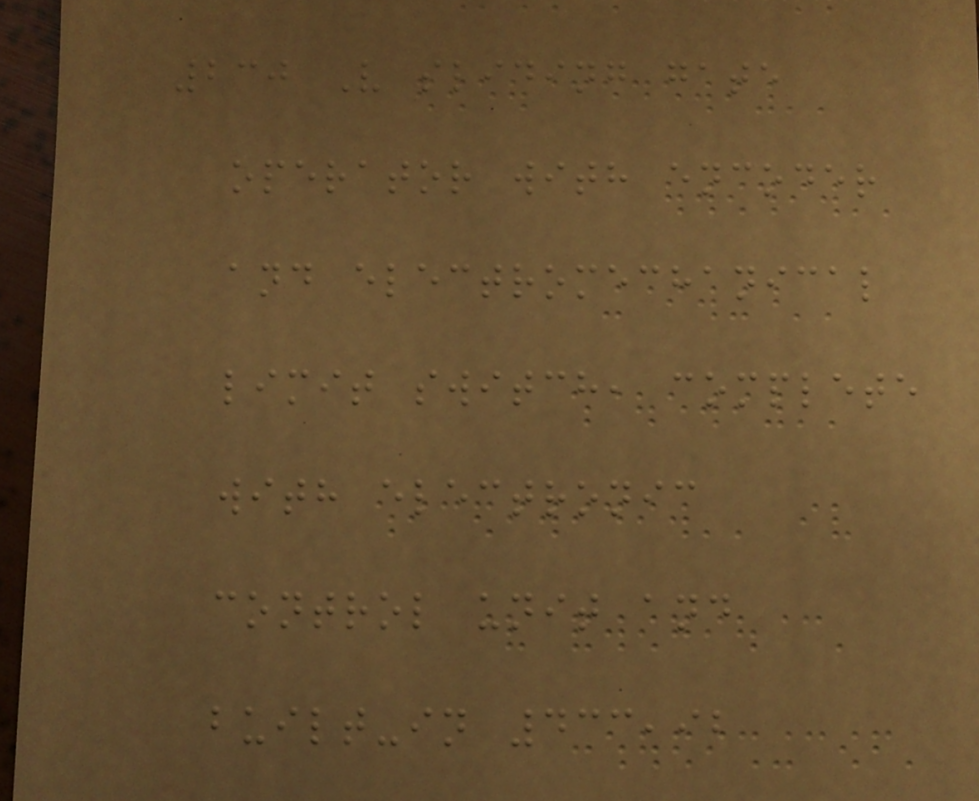230 V sliding gate
operator with encoder
and electromechanical
limit switch, complete
with electronic
control unit and
built-in 433,92
